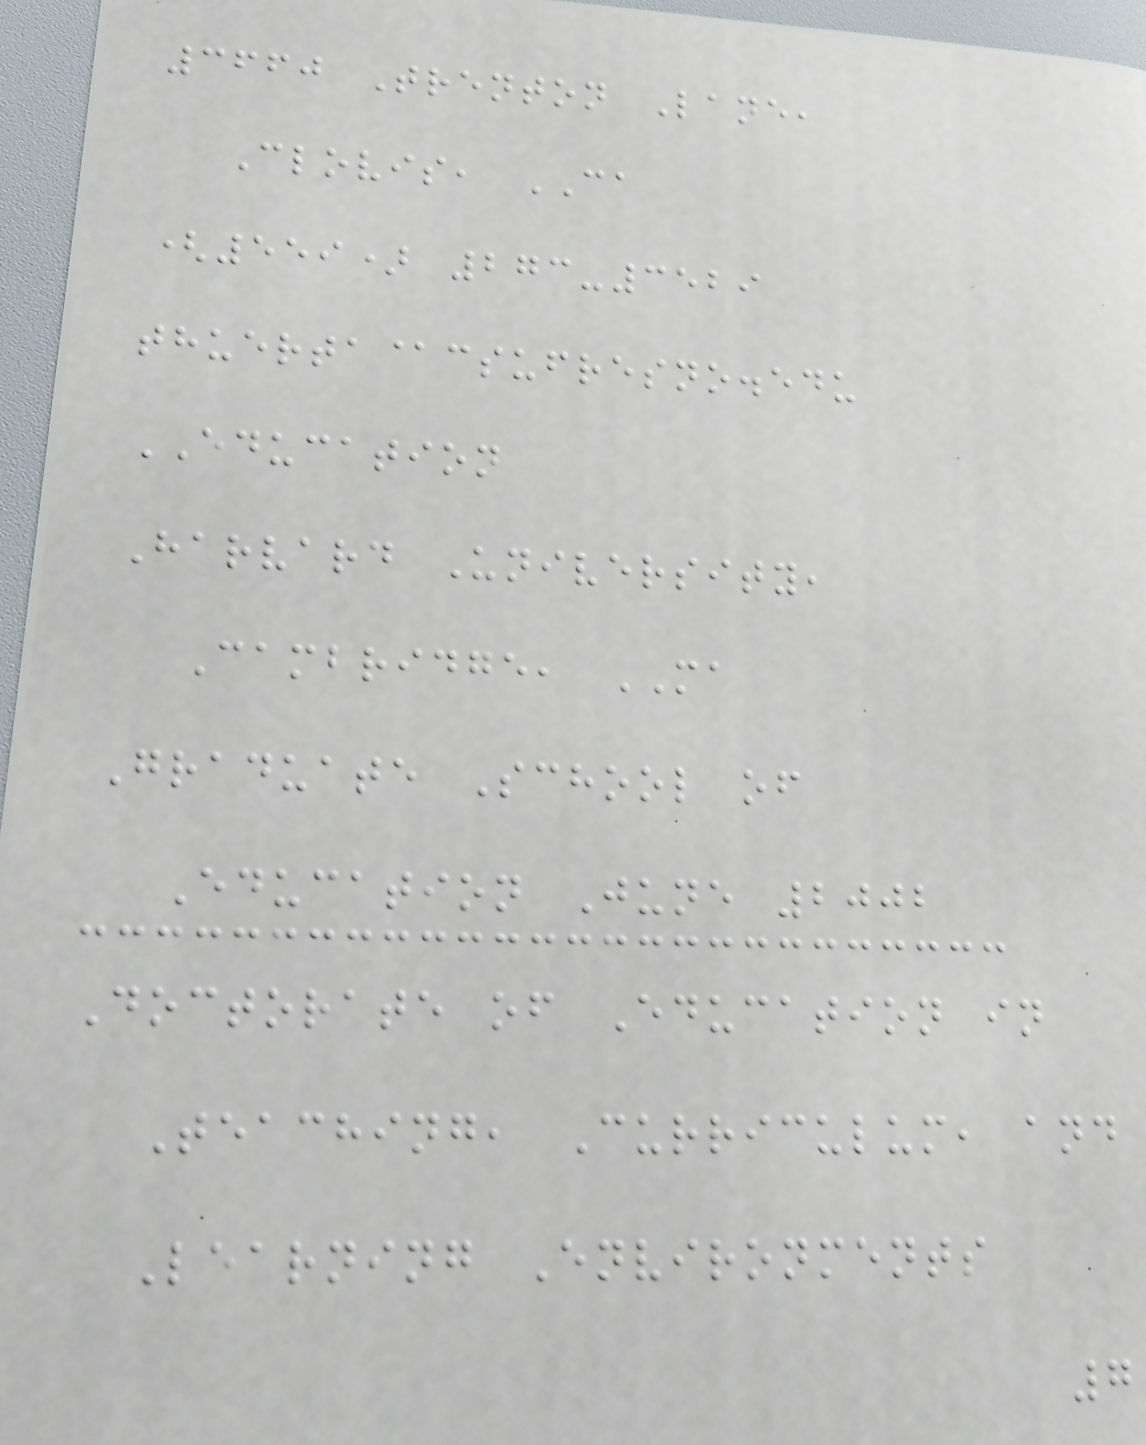3660 Trenton Lane,
Clovis, CA
(559) 273-3529
thuerta@csufresno.edu
EDUCATION
Harvard University,
Cambridge, MA
Graduate School of
Education June 2002
Doctorate of Education in
Teaching, Curriculum, and
Learning Environments
7
